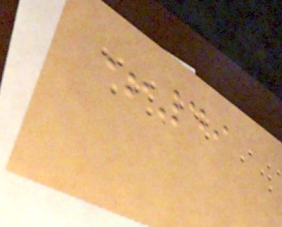+49
